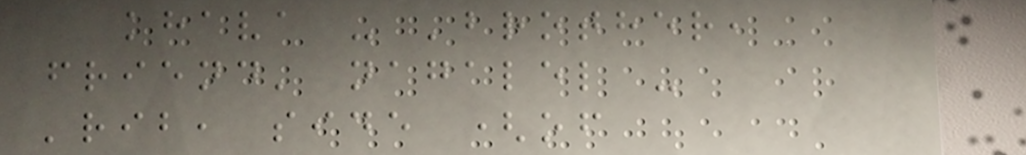khava - 'brother,
friend' nagalel -
'rib, side (of
